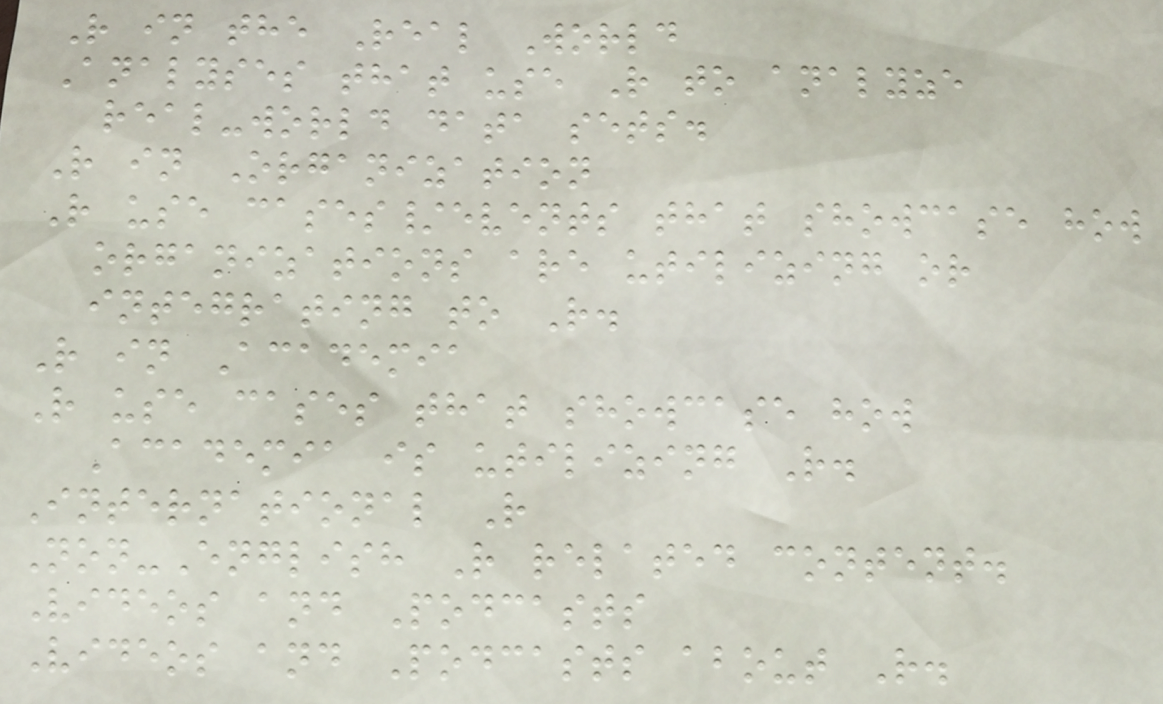R in the Real World
Analyses that use R to analyze
real-world data sets.
R in Organization
R use cases/events that showcase how
organizations are utilizing or
integrating to R.
R in Academia
R use cases that showcase how
Academia is utilizing R.
International R
Non-English R related content.
Videos and Podcasts
Videos and Podcasts about R.
